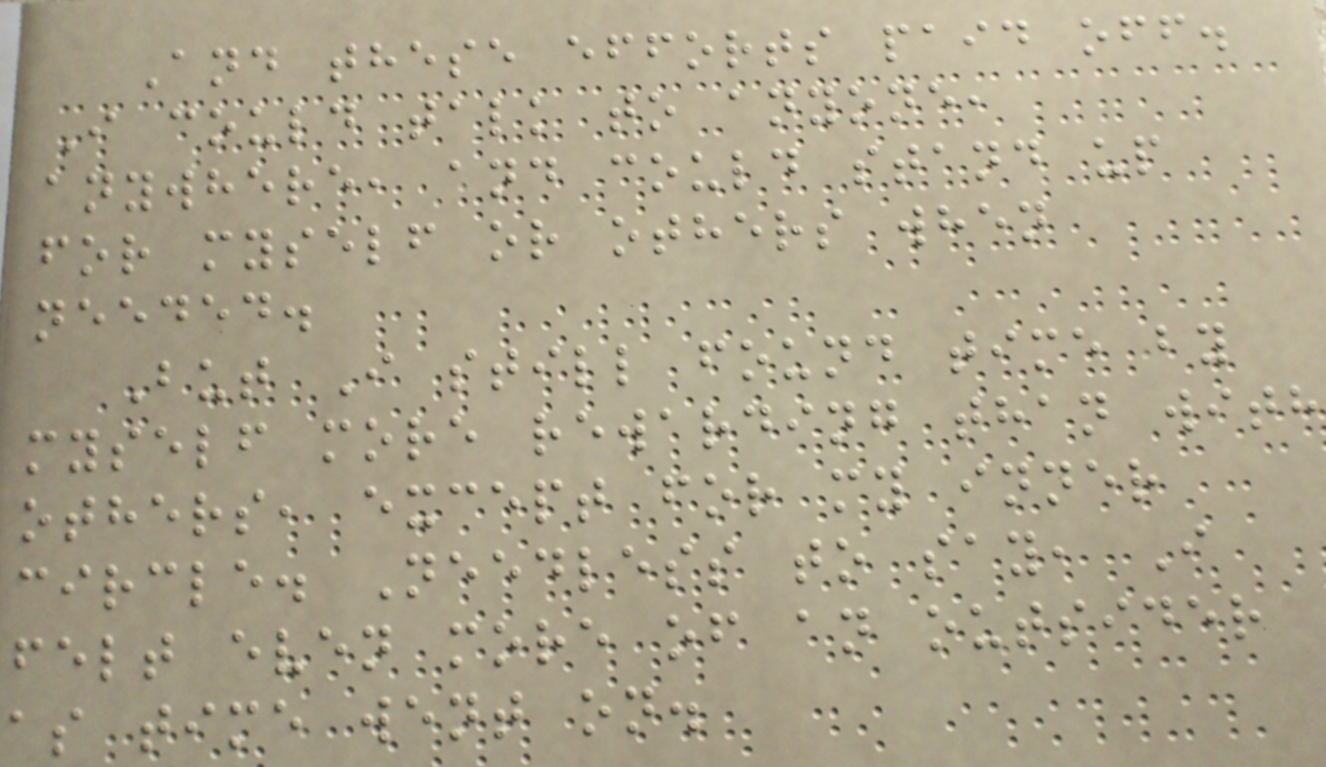And these efforts paid off.
I could talk to anyone,
anywhere, and could stand up
for myself or others when
needed.
But I still found time by
myself more rewarding than with
others, except for my inner
circle. Needless to say, I
felt even more of an outsider
as time went on.
